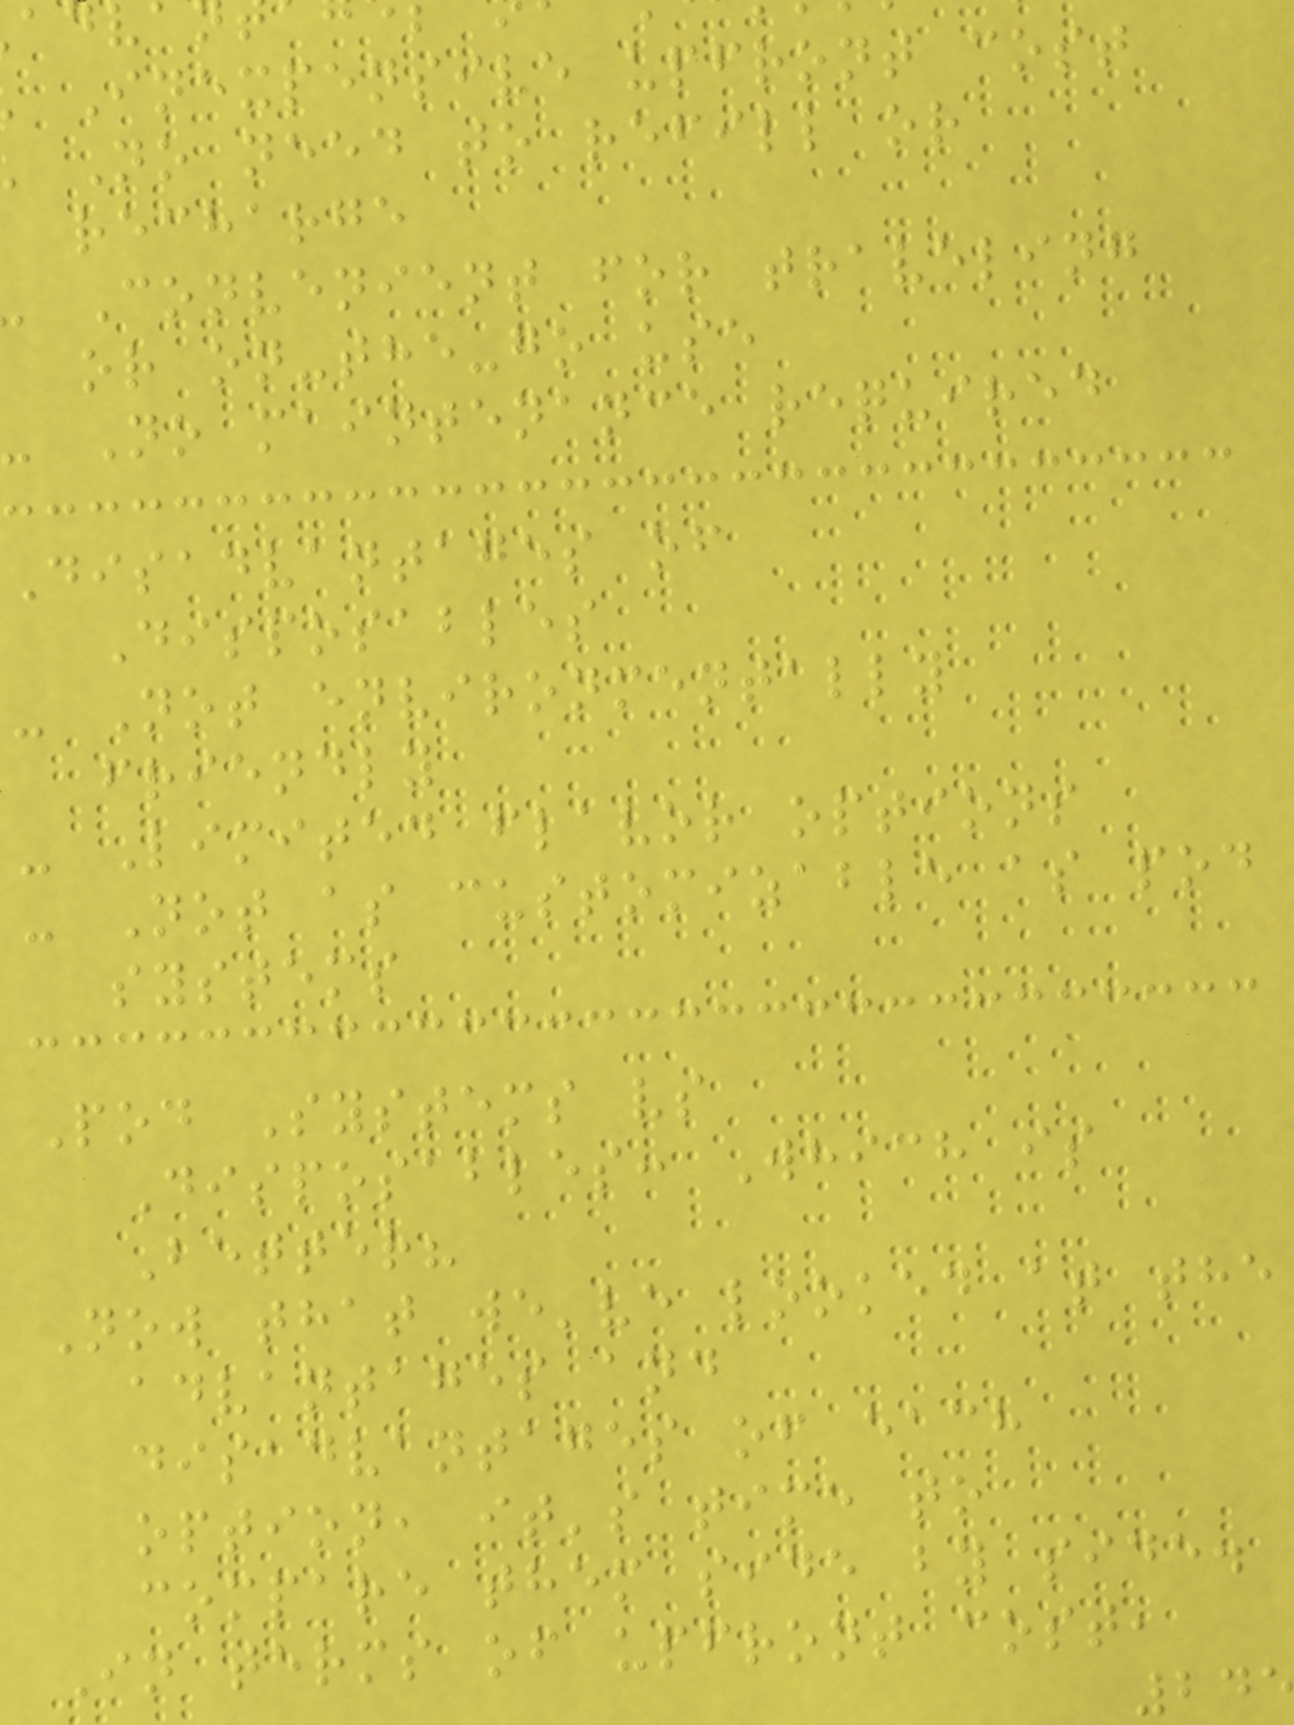Inexpensive upfront cost
No need to refill or
recharge
Convenient for traveling
or on-the-go use
No maintenance required
Disadvantages of
Disposables
- Not environmentally
friendly
- Limited flavor options
- Not as customizable as pod
systems
Pod Systems vs
Disposables: Which is
Better?
Now that we've looked at the
advantages and
disadvantages of each
option, it's time to
compare them side by side.
In terms of upfront cost,
245
